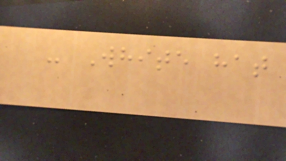- White hat
